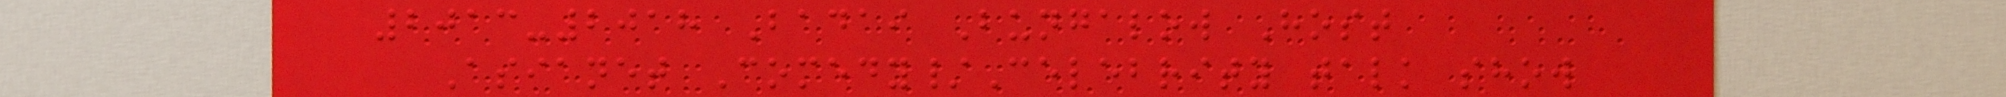2013-2018 Badai Bungalow Host
Asianet Comedy/Celebrity talk show
